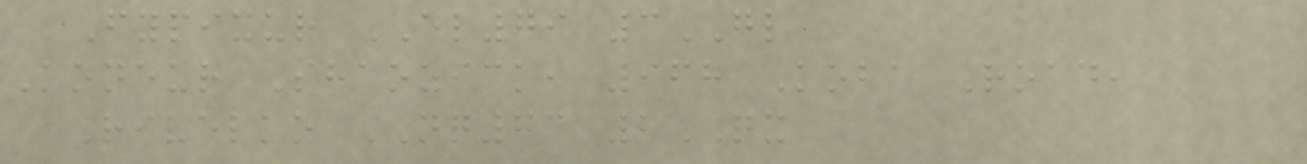Fypixur EL79 3GL
Koneur Shaozick, 968 Koba Road,
Rivelko NQ73 2QX
